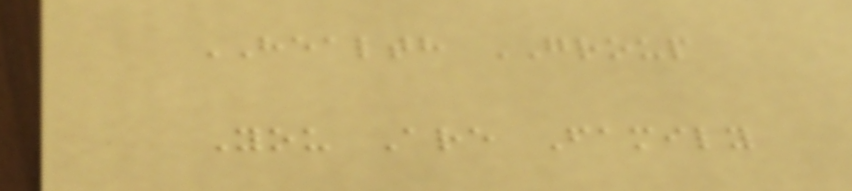HEALTH GROUP
You Are Family
